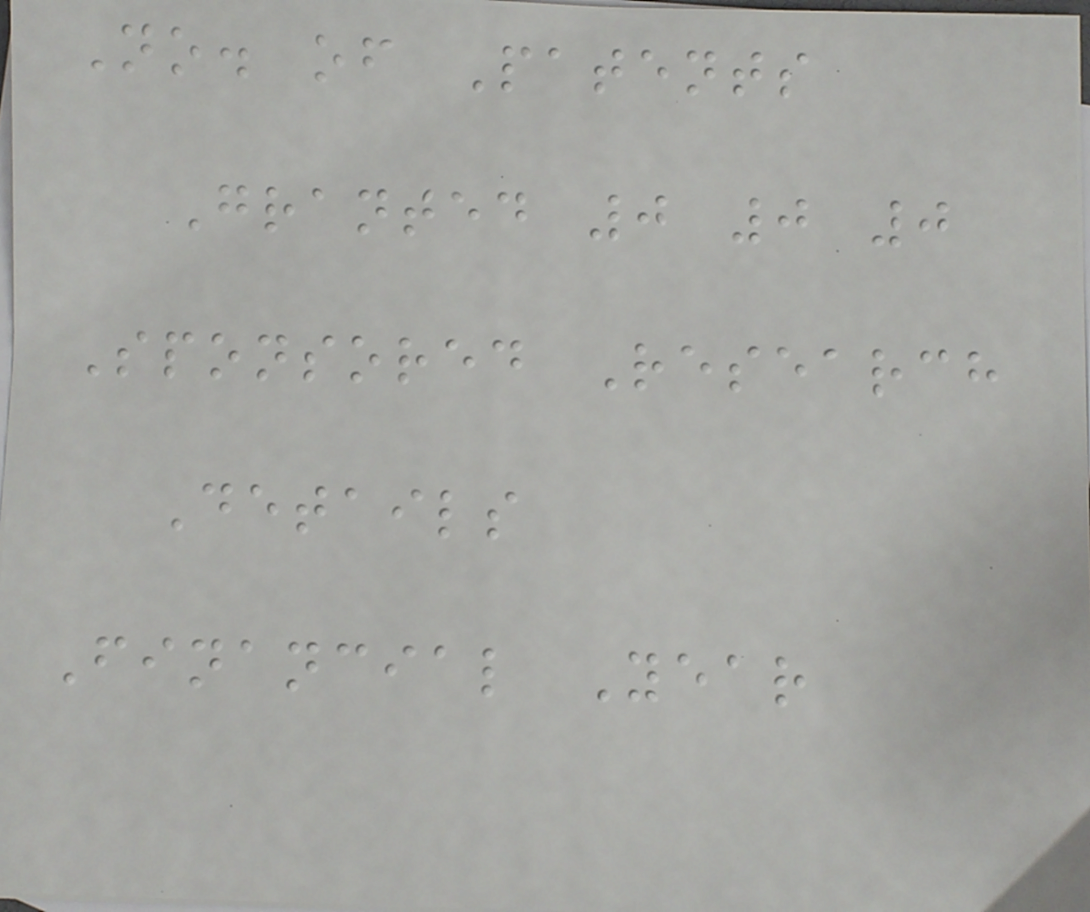No. of Patents
Granted 0 0 0
Sponsored Research
Details
Financial Year
